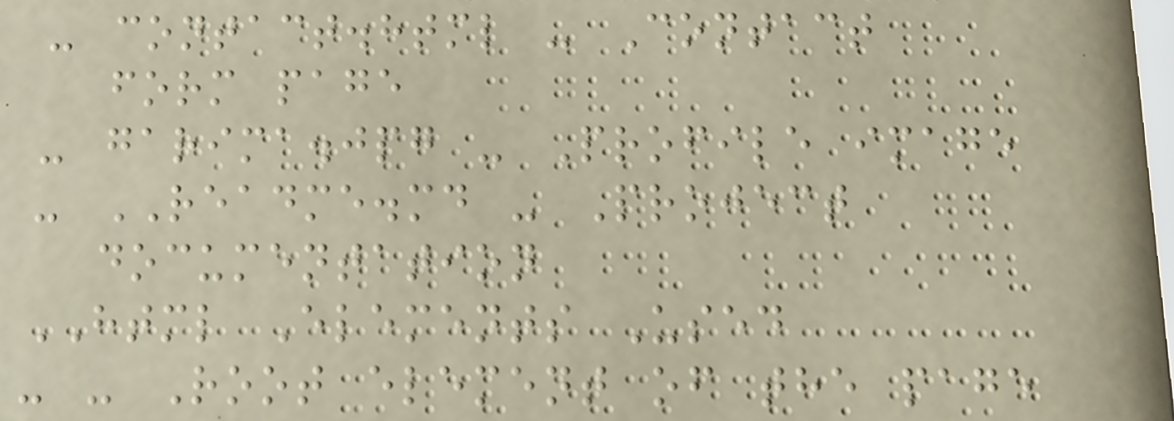- contact.html - Contact
form page
- garima.jpg - Profile image
- README.md - Project
documentation
HTML Elements Used
- - Root element of the page
